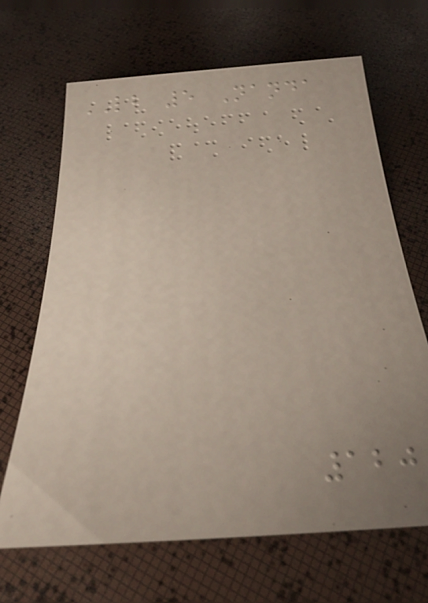LB 5 Nanda
120
